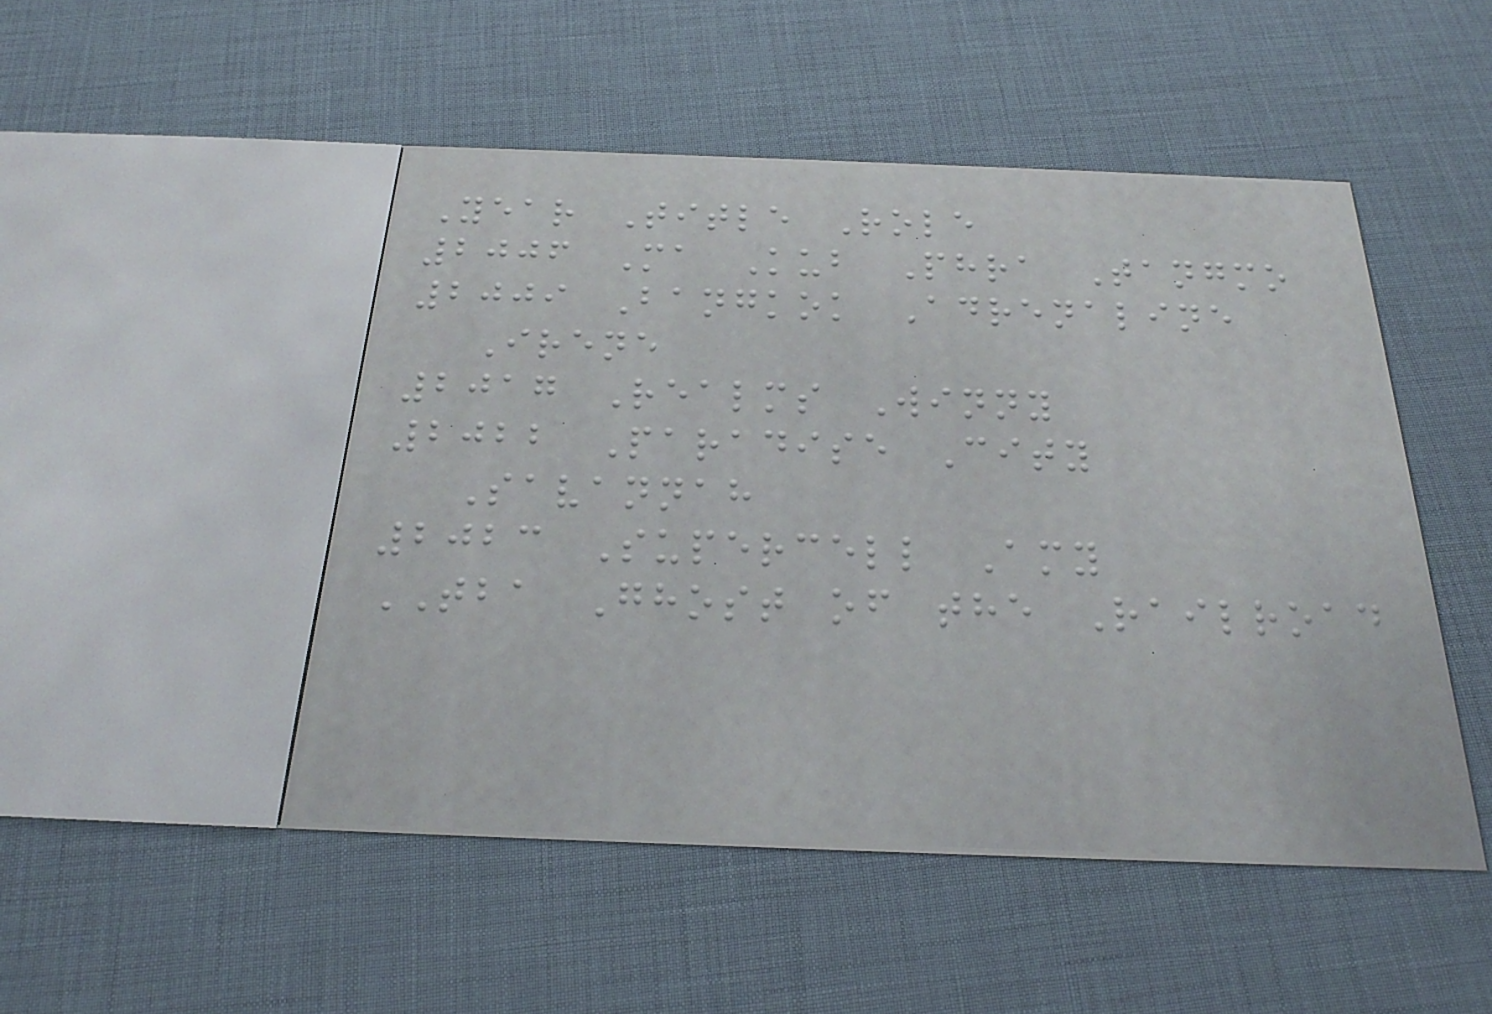Year Title Role
2006 Ma Kub Phra Tangmo
2009 Bangkok Adrenaline
Irene
2017 Realms Winny
2022 Paradise City
Savannah
2023 Supercell Amy
TBA Ghost of the Railroad
